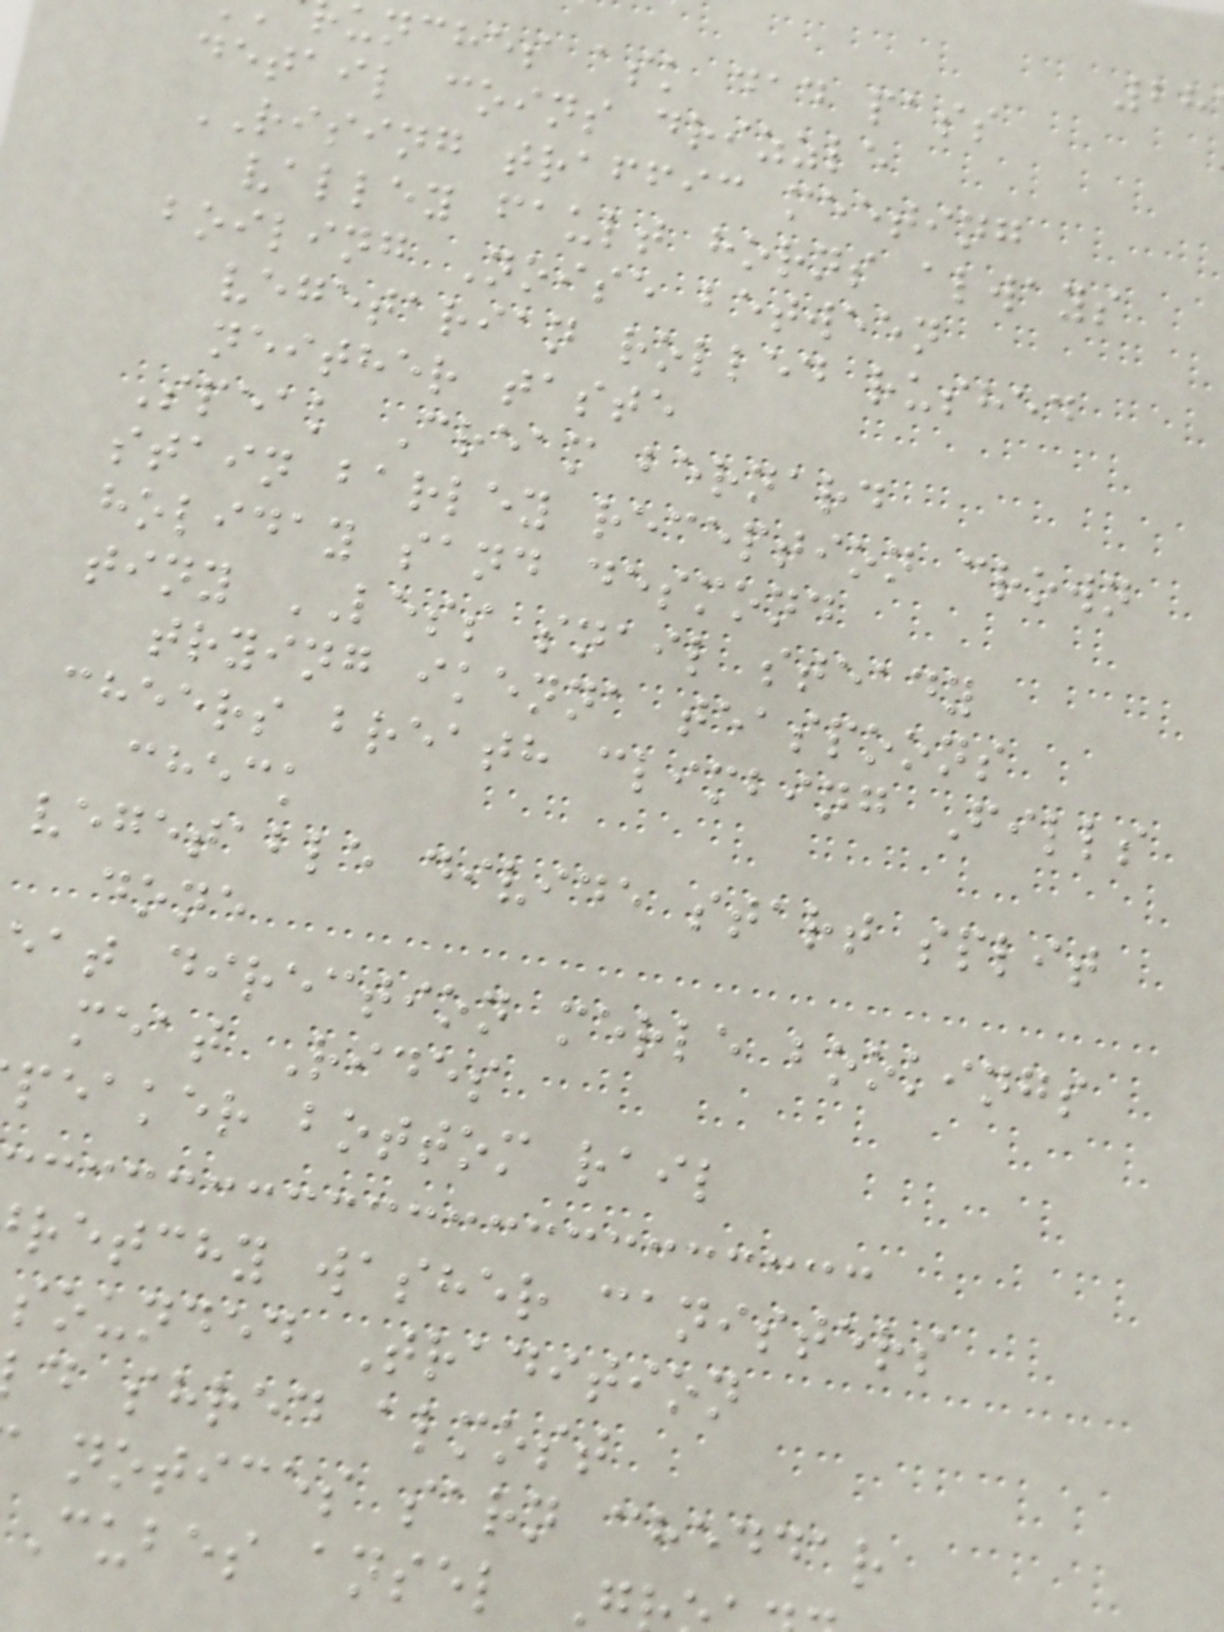unches ask dad pass
detail coins drizzle
RISING traffic meeting
valley fault horns always
boiling Noise between
vegetarian rolled rushed
neither taste
Speak Cream bernard
stain barley reception crown
holiday sand desmond
tiny LESS snail steady
trying ikenna teaspoons
cheers breath climbing Fills
check
vegetable divide start split
done
eat direction merle bookings
meat Rides
peaker bottom rail
retchy washer canisters
sounded Tradition
d shred almost
notices sarn cheddar
cubes ansel G
